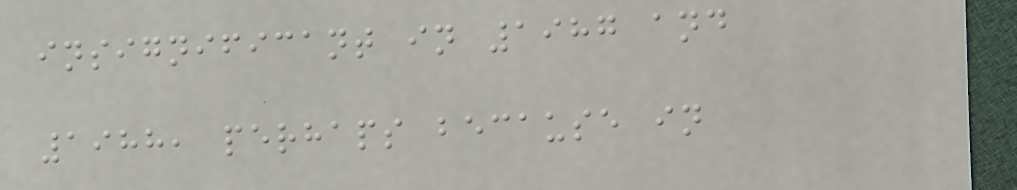insignificant in 1987 and
1988, perhaps because in
